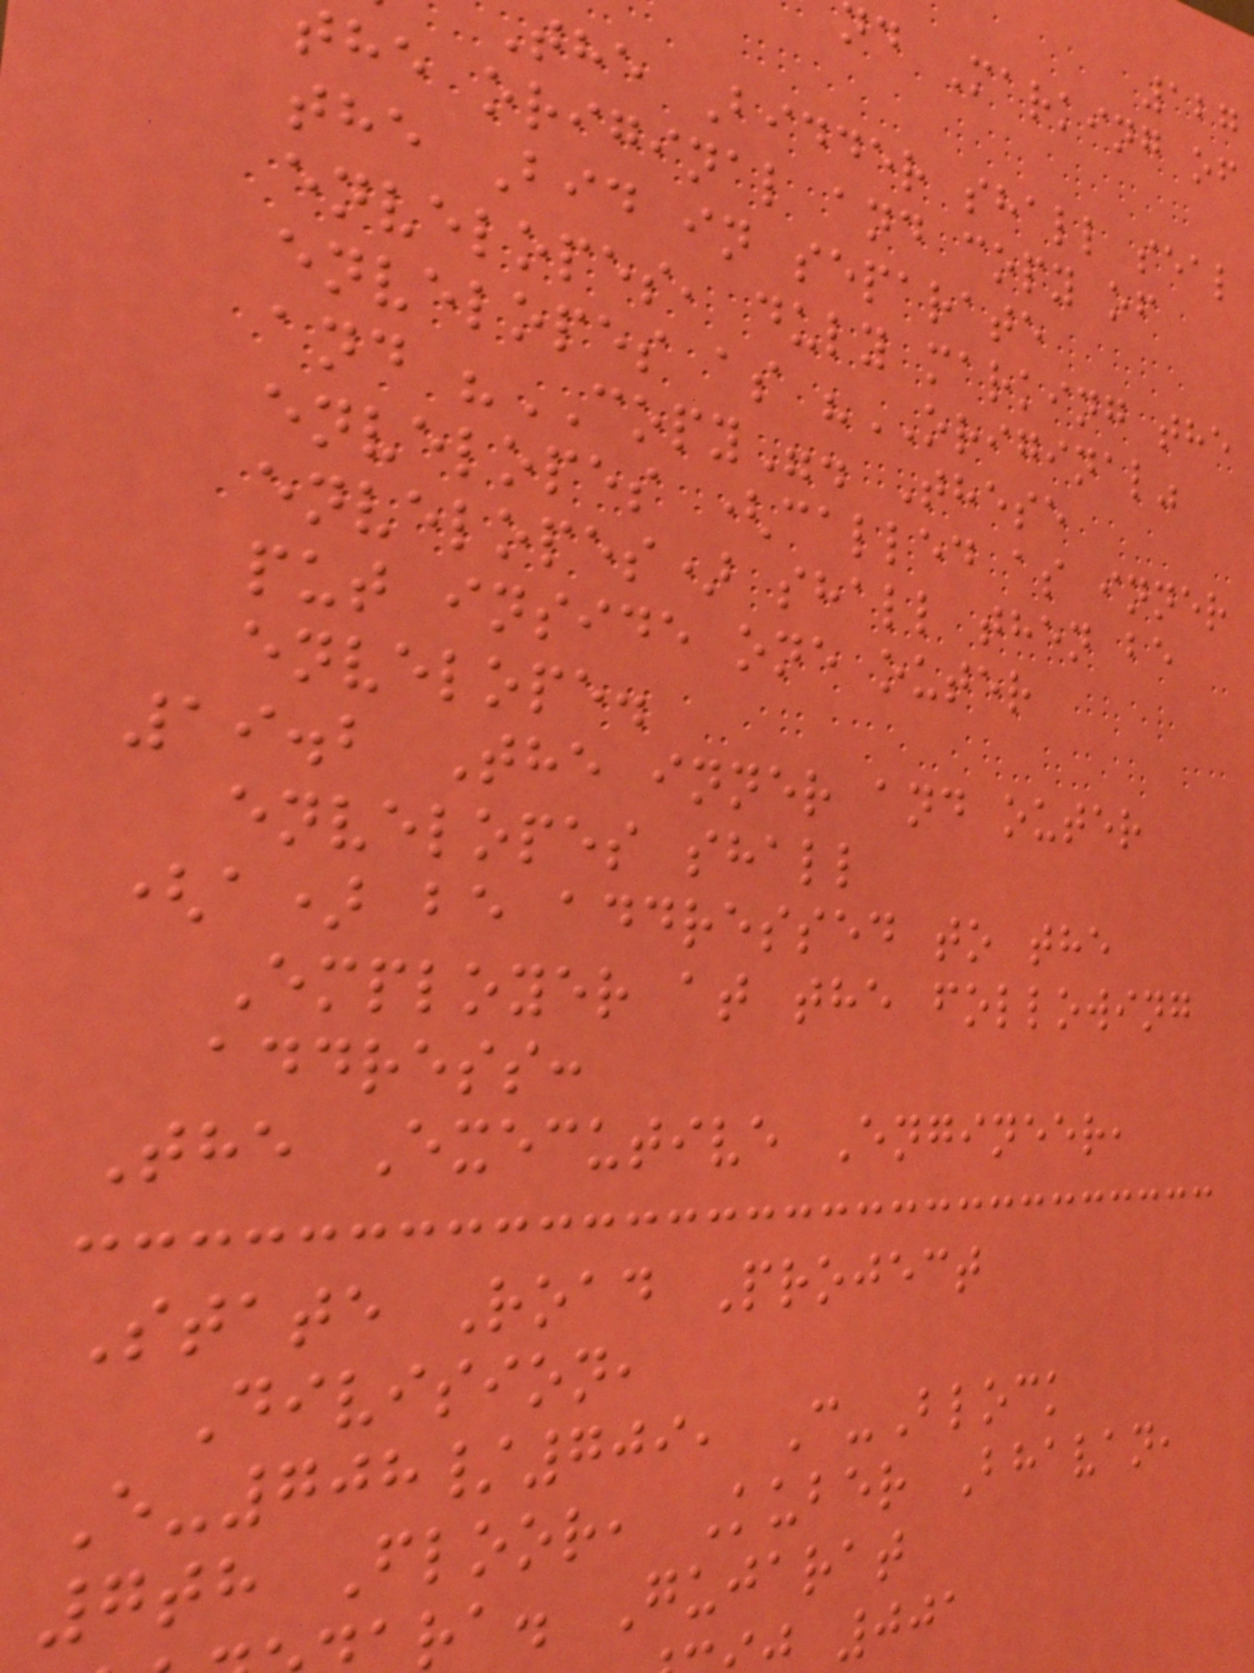127
nd Marking of
the Bidder shall seal
the original and copy of
the Bid in separate
envelopes, duly marking the
envelopes as "ORIGINAL"
and "COPY". These
envelopes (called as inner
envelopes) shall then be
put inside one outer
envelope.
19.2 The inner and outer
envelopes shall
(a) be addressed to the
Employer at the following
address:
The Executive Engineer,
State Road Project
Division,
E-708/709, C-Block
7th Floor, Kuber Bhavan,
ra. Gujarat
